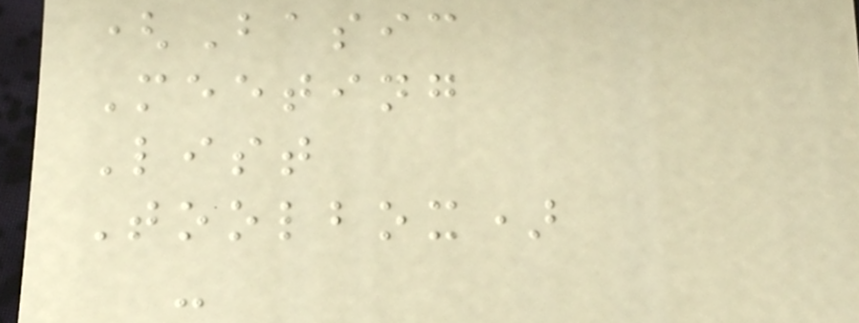(Basic
Meeting
List
Toolbox)
-
